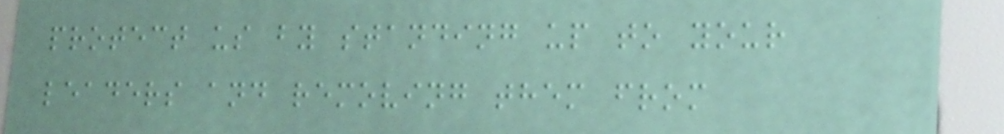protect us by standing up to your
leaders and removing them from
